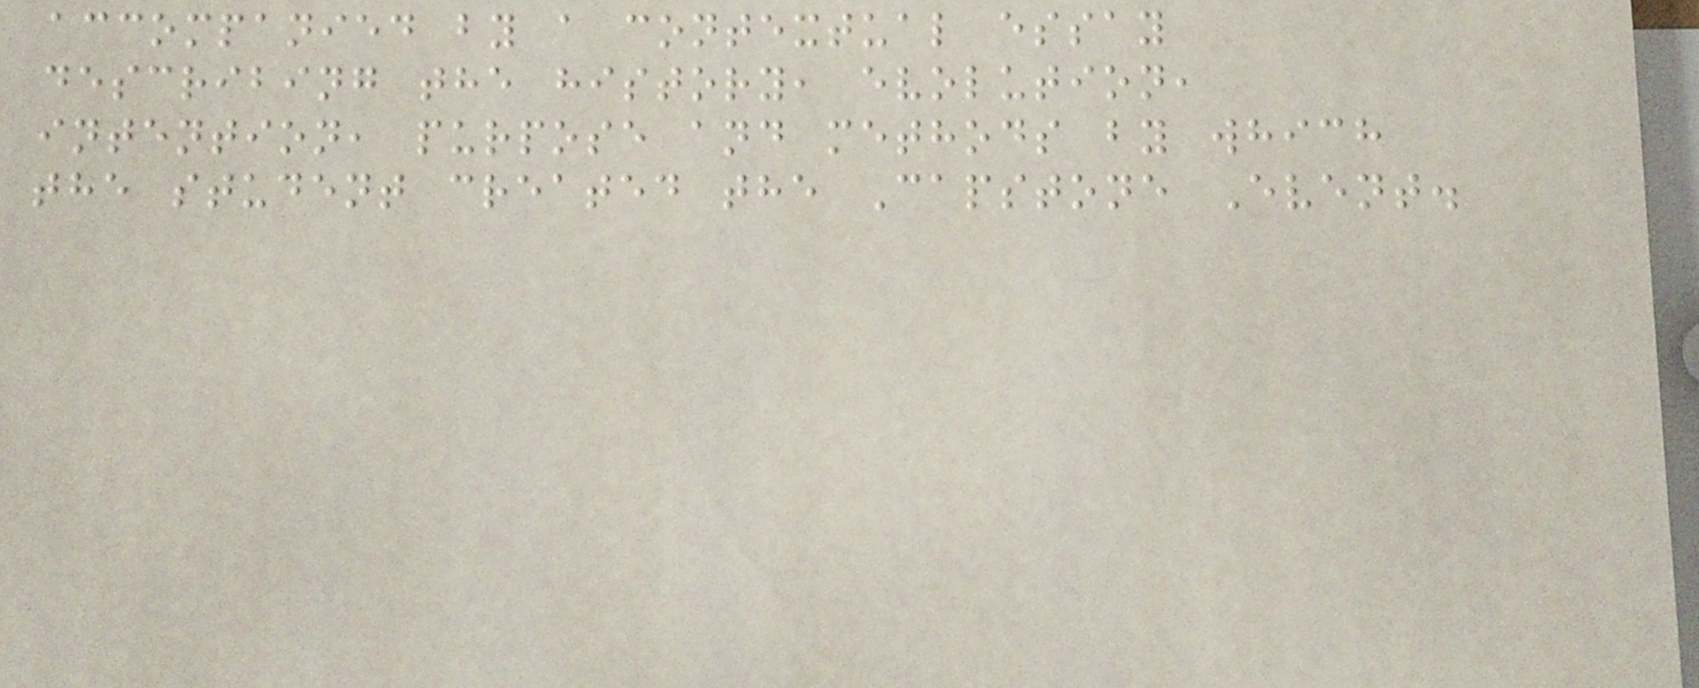accompanied by a contextual essay
describing the history, evolution,
intention, purpose and methods by which
the student created the Capstone Event.
